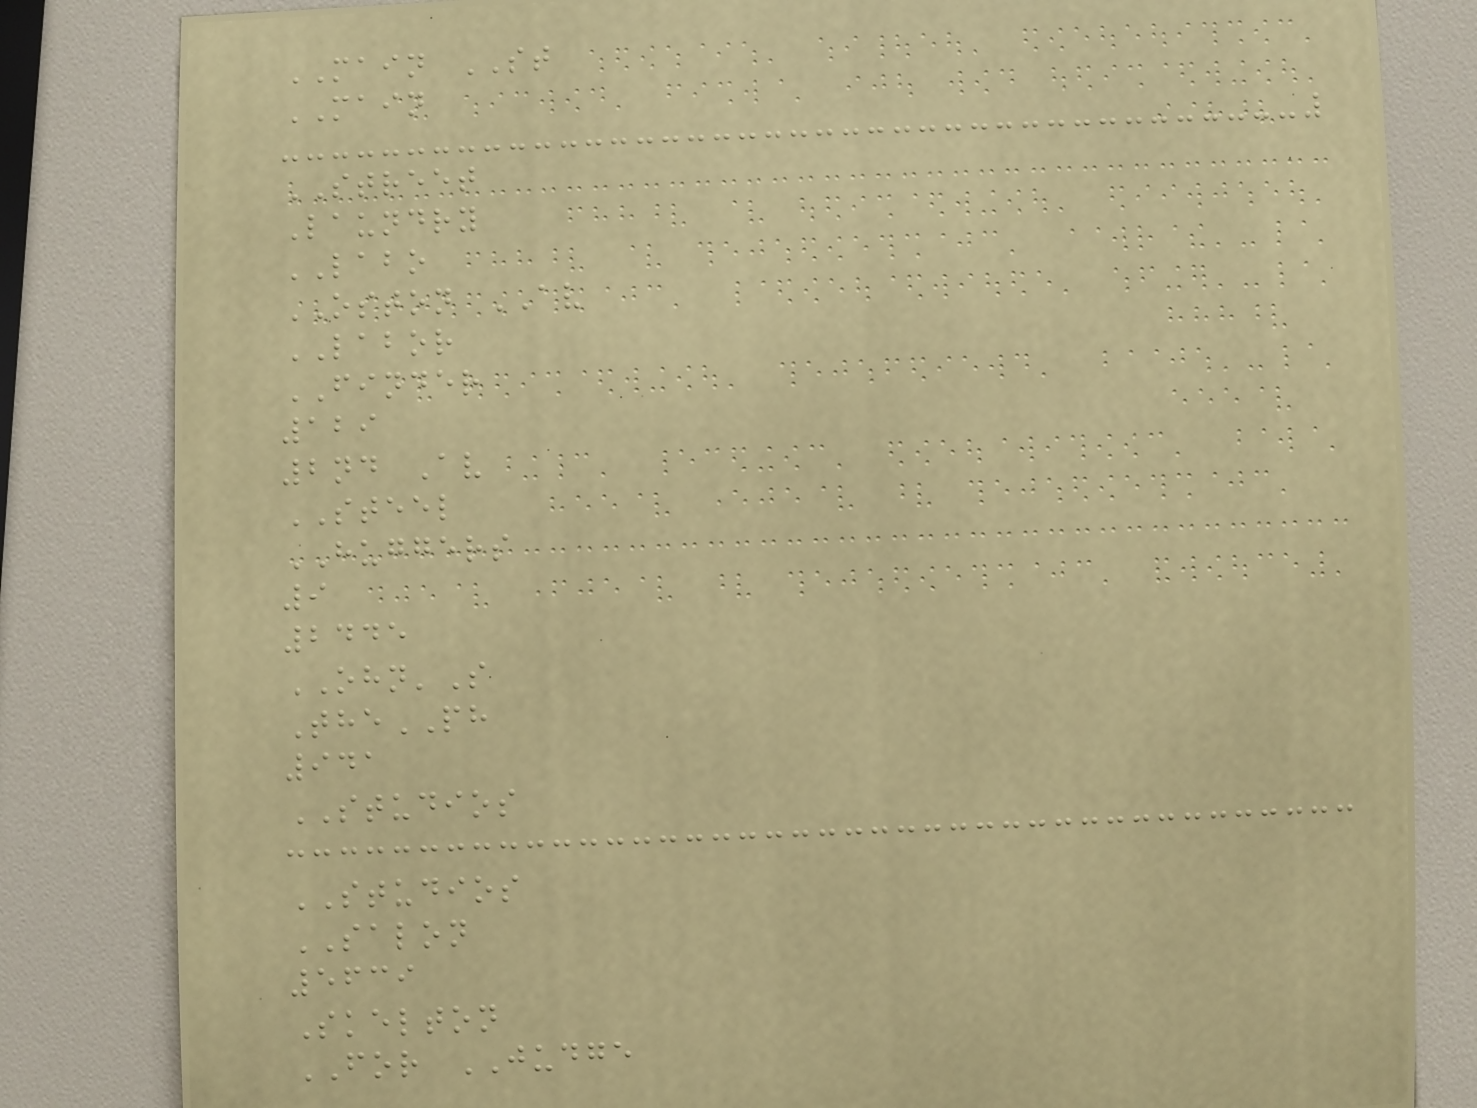MAIN ST
MAIN
STREET
Laundry
LABO
OSTON AV
LABOR
FINDER
129
2nd Av
STEEL
HUGGERS
9
2445
OHN'S
ThePH
941
STUDIOS
STUDIOS
SALON
5639
Skelton
FOR JUDGE
